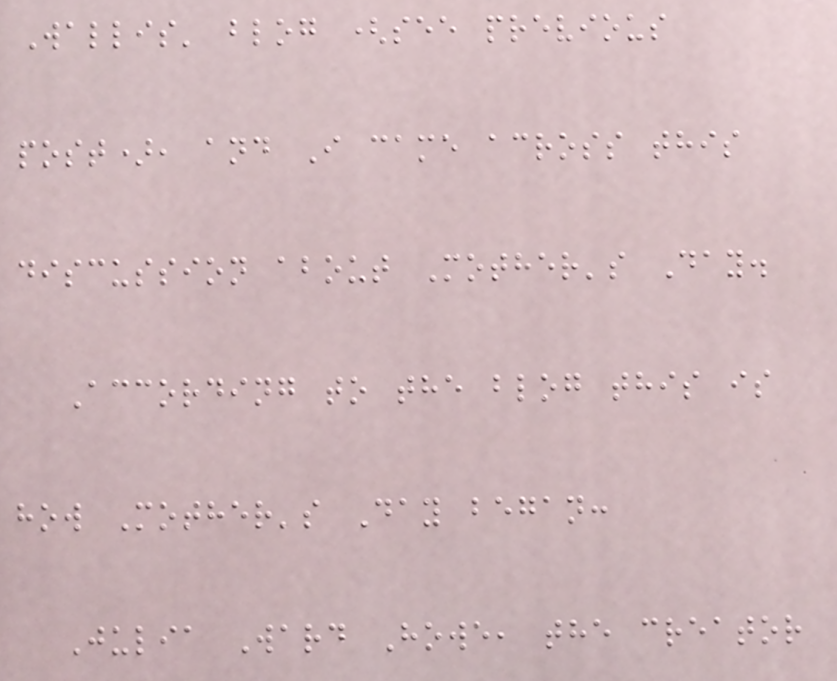Wallis' blog (see previous
post), and I came across this
discussion about Mother's Day.
According to the blog this is
how Mother's Day began:
Julia Ward Howe, the creator
